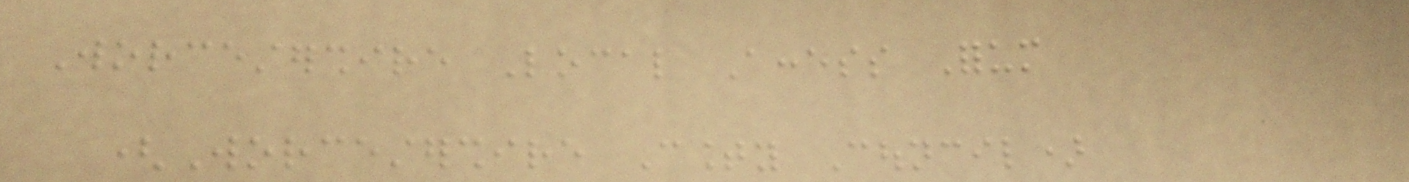Worcestershire Local Access Forum
(Worcestershire County Council)
